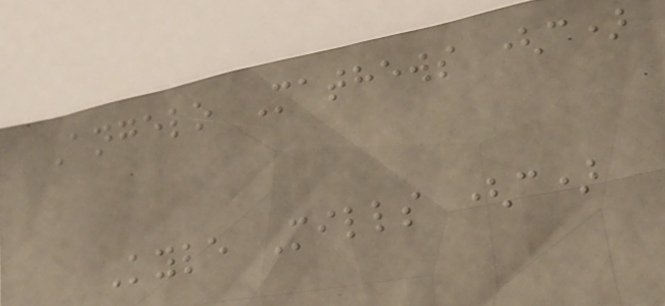Angelo Mathews (c)
Kyle Mills (c)
